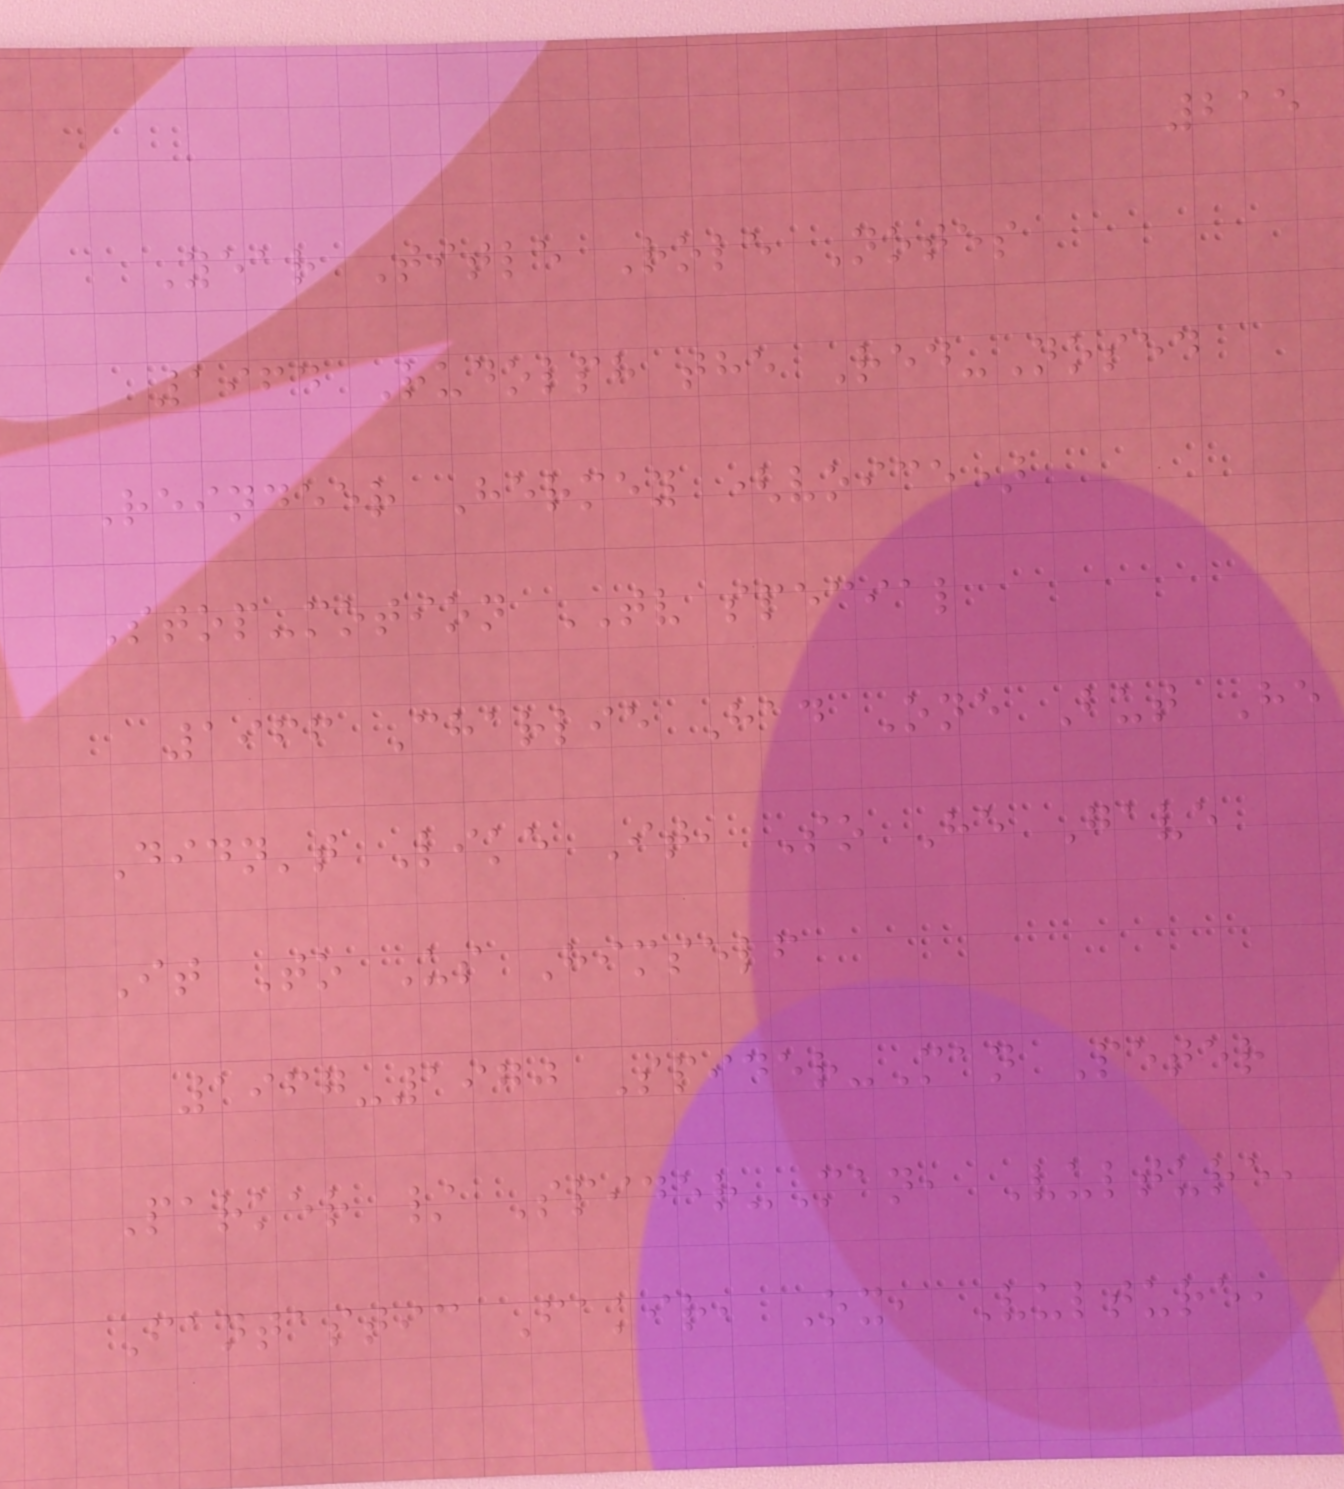215
Year Title Role Notes
1964 Rudolph the Red-Nosed
Reindeer Hermey (voice)
Stop-motion TV special
1966 Charlie Had One But He
Didn't Like It, So He Gave
It To Us Himself
1967-1970 Spider-Man Peter
Parker / Spider-Man, Vulture,
Fantastic Fakir, Ox, Vulture,
